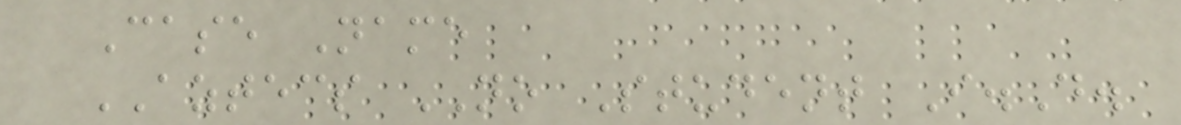Case Name
AZTECS NO Student I.D.
